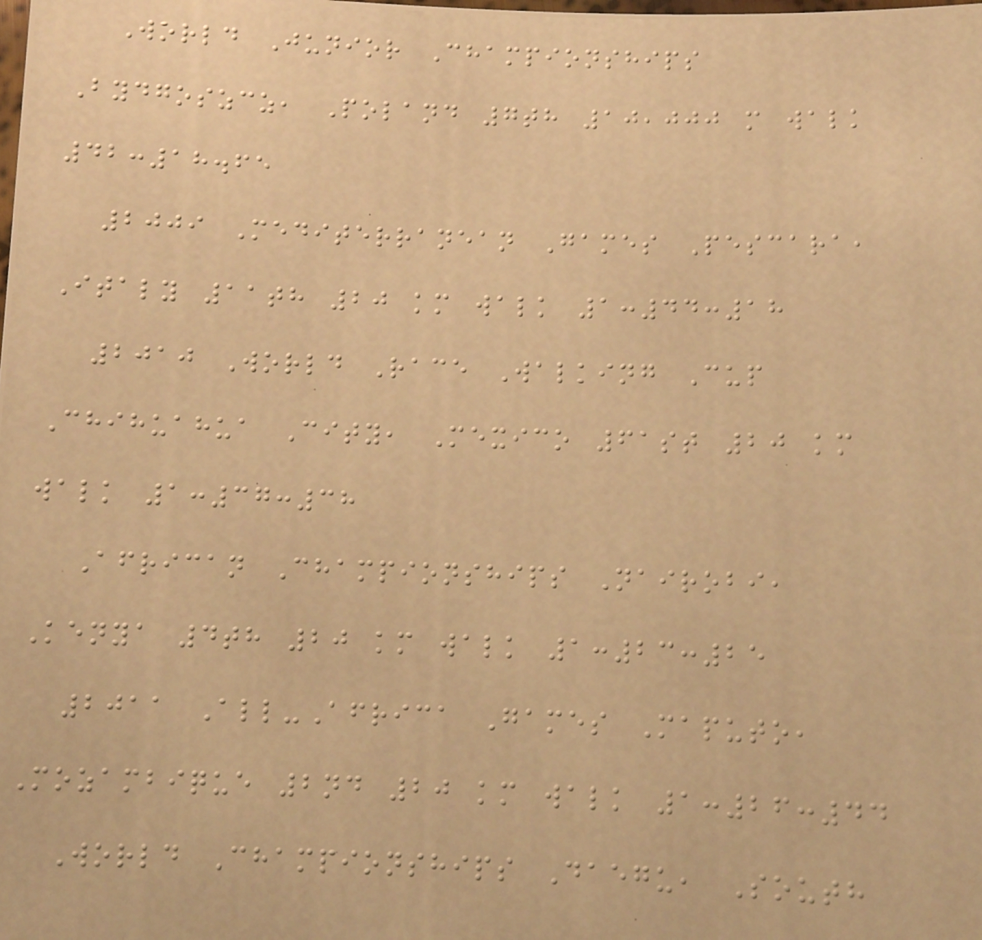World Junior Championships
Bydgoszcz, Poland 7th 10,000 m walk
42:18.65
2009 Mediterranean Games Pescara,
Italy 11th 20 km walk 1:44:18
2010 World Race Walking Cup
Chihuahua City, Mexico 61st 20 km
walk 1:37:38
African Championships Nairobi,
Kenya 4th 20 km walk 1:23:25
2011 All-Africa Games Maputo,
Mozambique 2nd 20 km walk 1:26:44
World Championships Daegu, South
